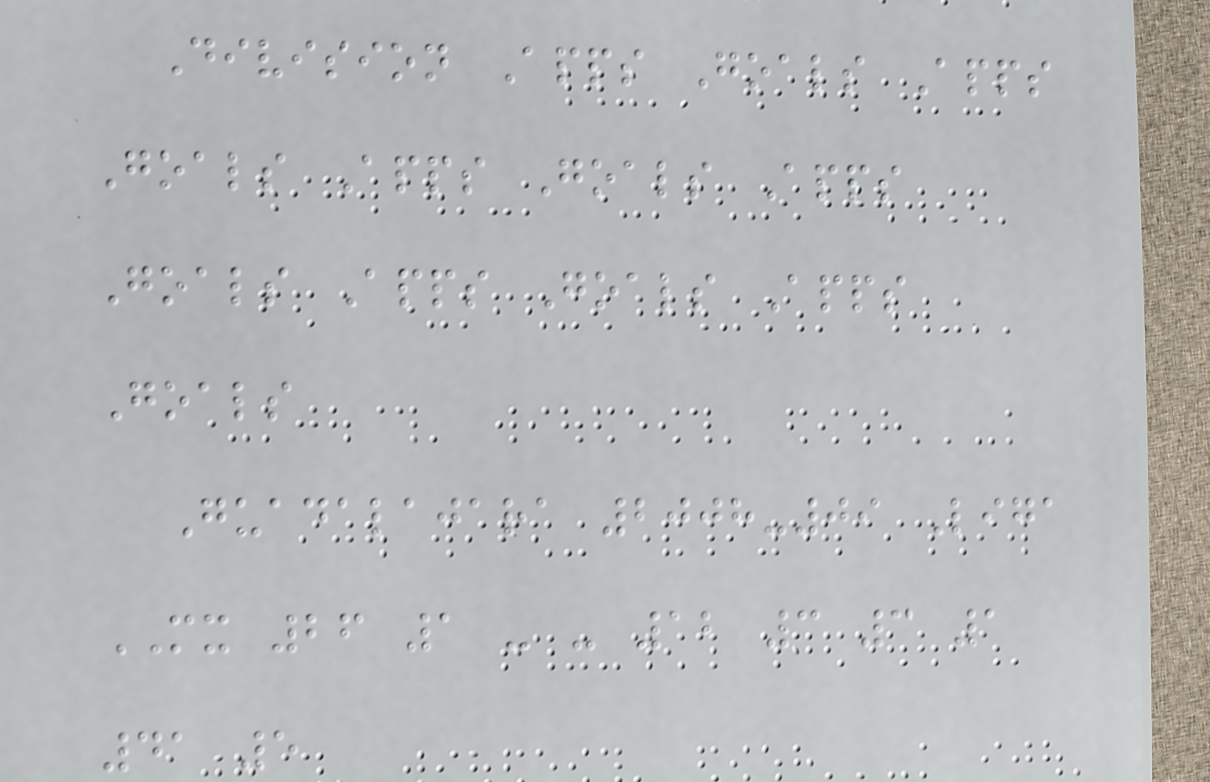Division Apps Goals Apps
Goals Apps Goals Apps
Goals Apps Goals Apps
Goals
Guadalajara 2008-09 Liga
MX 26 1 - - 12 3 3 1
41 5
